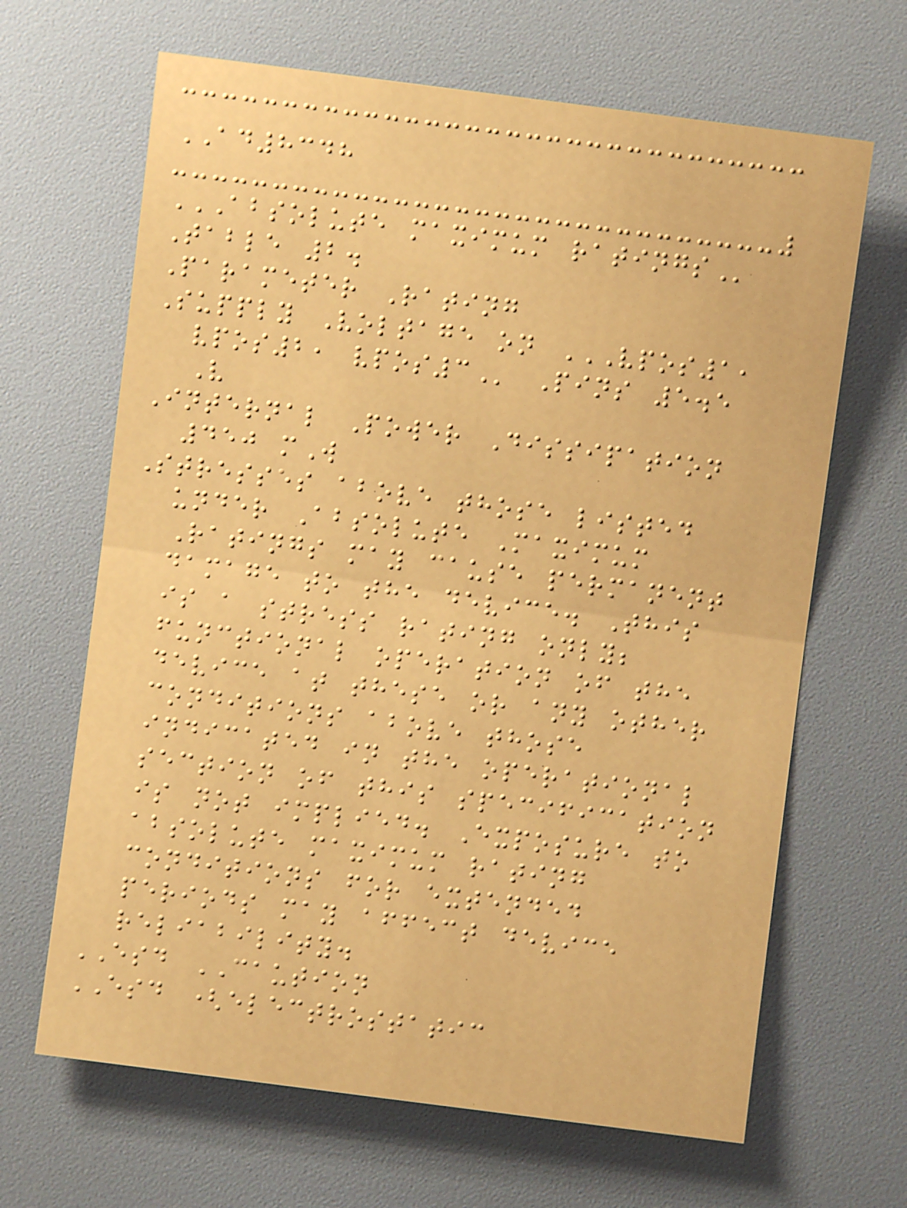AD8348
ABSOLUTE MAXIMUM RATINGS
Table 2.
Parameter Rating
Supply Voltage on VPOS1,
VPOS2, VPOS3 Pins 5.5
V
Internal Power Dissipation
450 mW
Stresses above those listed
under Absolute Maximum
Ratings may cause permanent
damage to the device. This
is a stress rating only;
functional operation of the
device at these or any other
conditions above those
indicated in the operational
section of this specification
is not implied. Exposure to
absolute maximum rating
conditions for extended
periods may affect device
reliability.
ESD CAUTION
ESD (electrostatic
